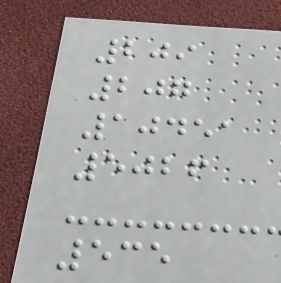209
207
10451
5026
535
